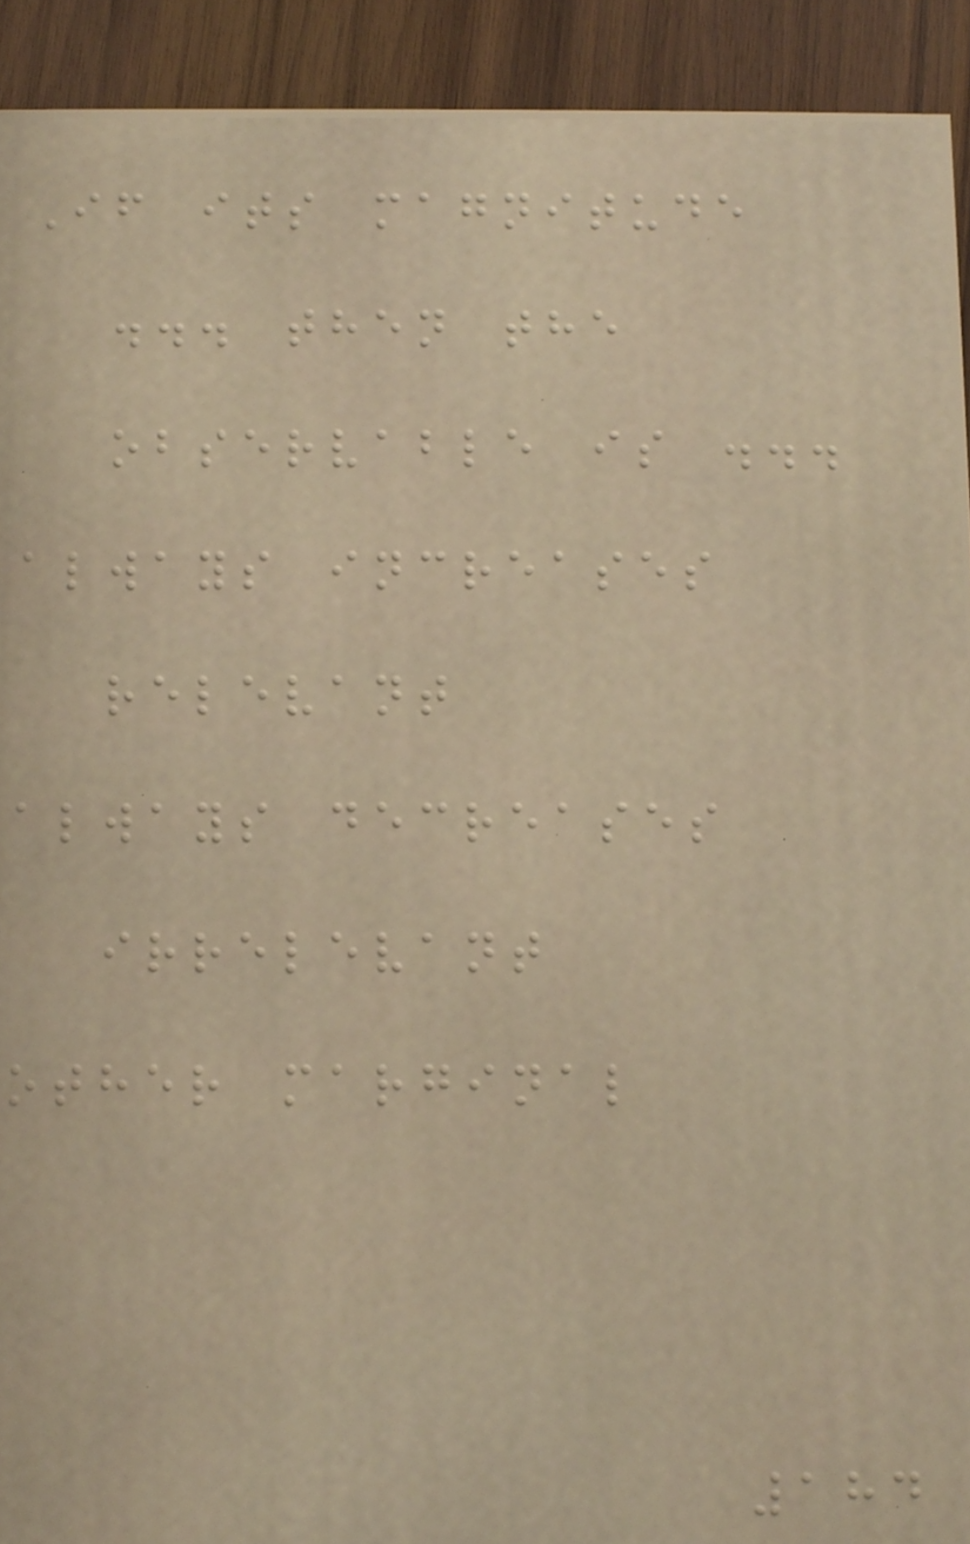If its magnitude
... then the
observable is ...
always increases
relevant
always decreases
irrelevant
other marginal
184
